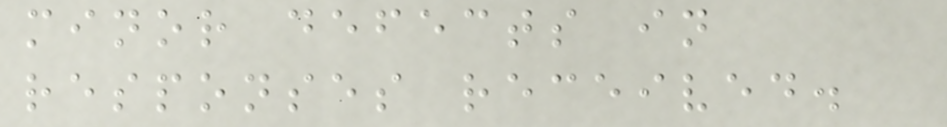minor defects in
responses received.
